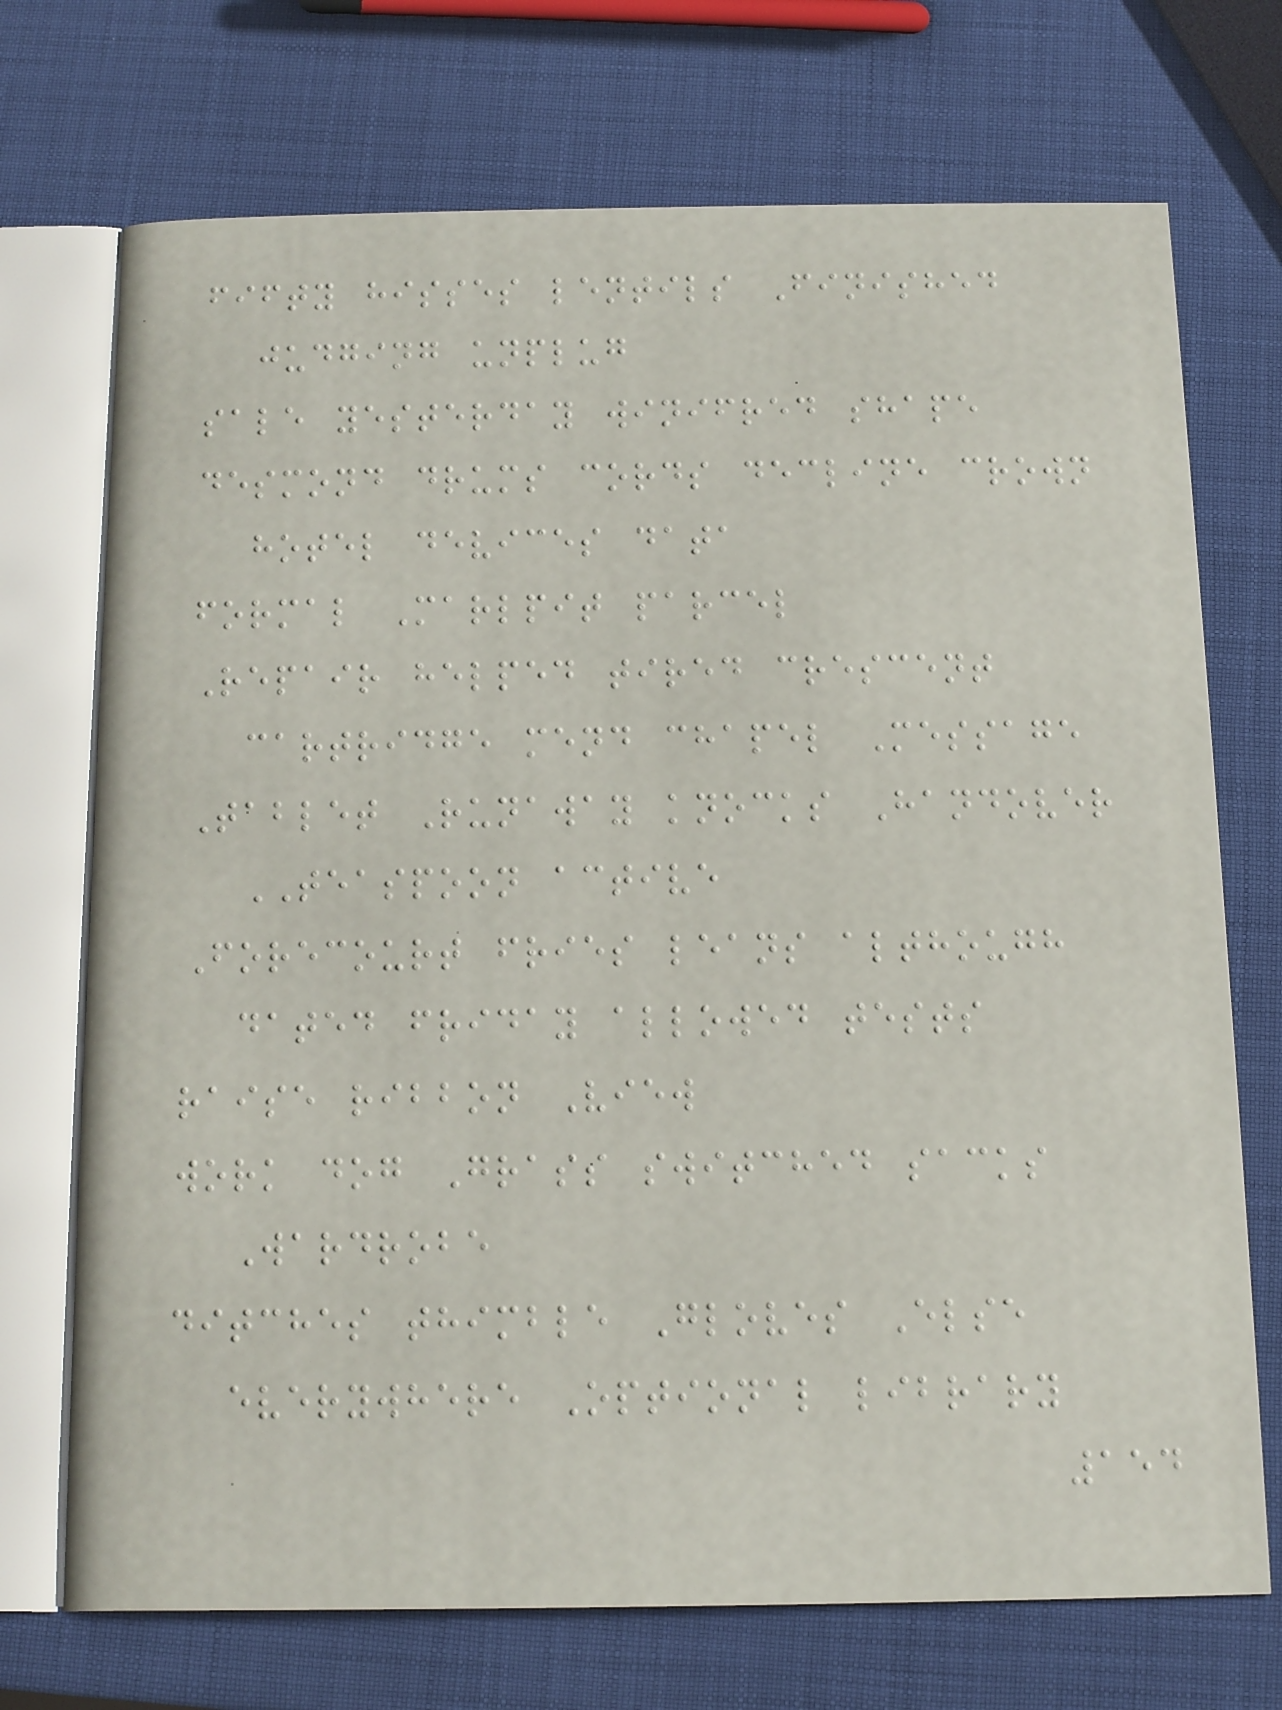fifty hisses lentils Finished
judging unplug
sale yesterday winifred shape
desmond drums cords decline crown
hotel devices data
formal Marlpit parcel
Repair helped tired crescent
cartridge mend chapel Message
Tablet Runaway knocks Handover
TEASPOON active
Forecourt fries leans although
dated friday allowed tests
raise ribbon View
work dog Grass switched sacks
Wardrobe
ditches thimble Gloves Else
everywhere Optional library
154
